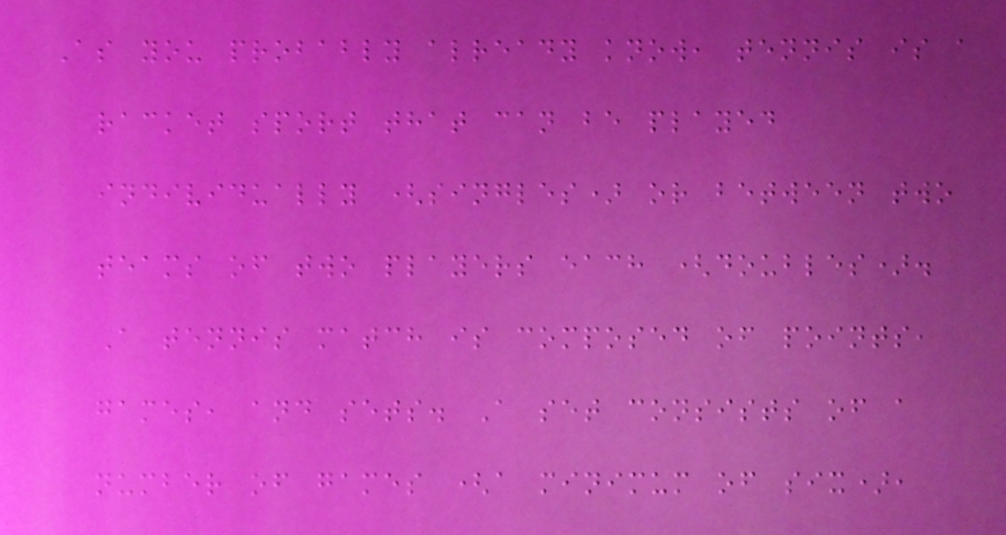As you probably already know, tennis is a
racket sport that can be played
individually (singles) or between two
teams of two players each (doubles).
A tennis match is composed of points,
games, and sets. A set consists of a
number of games (a minimum of six),
